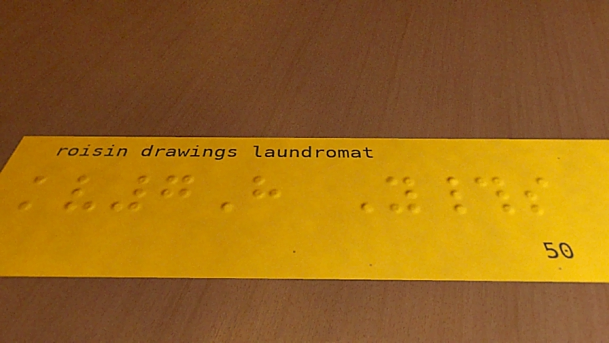kv7H Y#s
